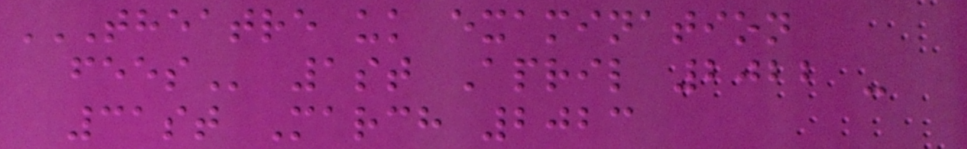THEATRE UK EXAMINATION
FEES 1st April 2022 -
31st March 2023
